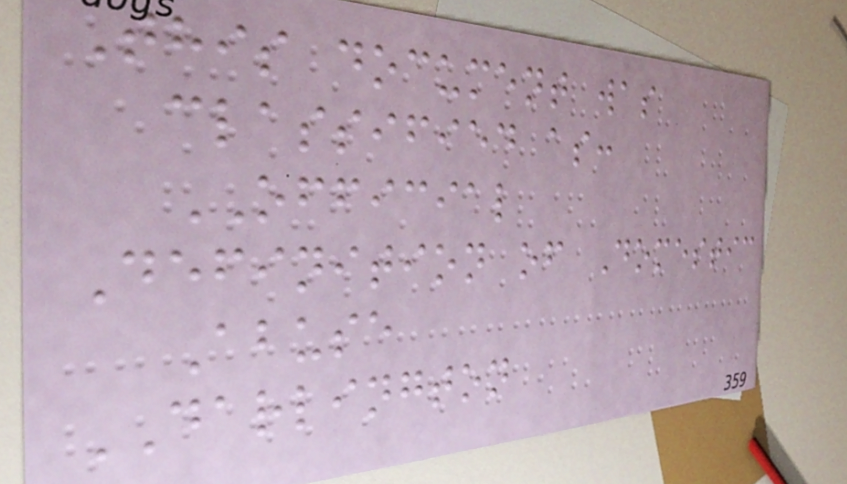This document was
classified as:
OFFICIAL
Definition of Domestic
Abuse
DARLINGTON
